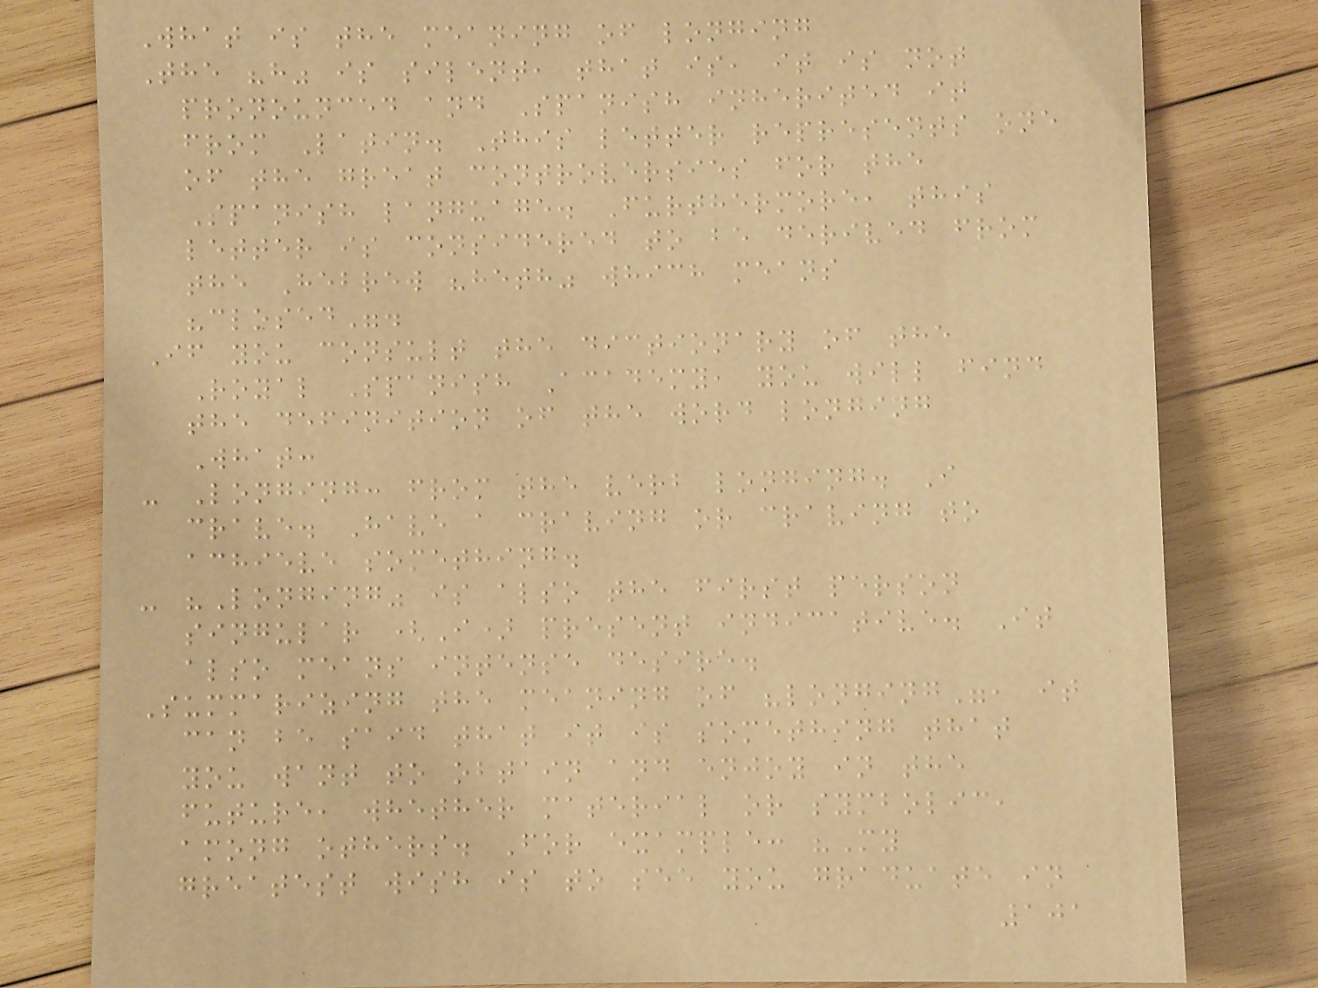What is the meaning of longing
The "h" is silent, that is, it is not
pronounced and Spanish inherited it
from Latin. This letter represents one
of the great controversies for the
Spanish language. Furthermore, this
letter is considered to be derived from
the Hebrew "heth" which means
"closed".
If you consult the dictionary of the
Royal Spanish Academy, you will find
the definition of the word longing
What:
- Longing: from the verb longing. I
crave. Have a craving or craving to
achieve something.
- "Longing" is also the first person
singular (I) present indicative. It
also means intense desire.
Summarizing the meaning of "longing", it
can be said that it is something that
you want to obtain and enjoy in the
future, whether material or symbolic,
among others. For example: "My
greatest wish is to see you graduate in
101
